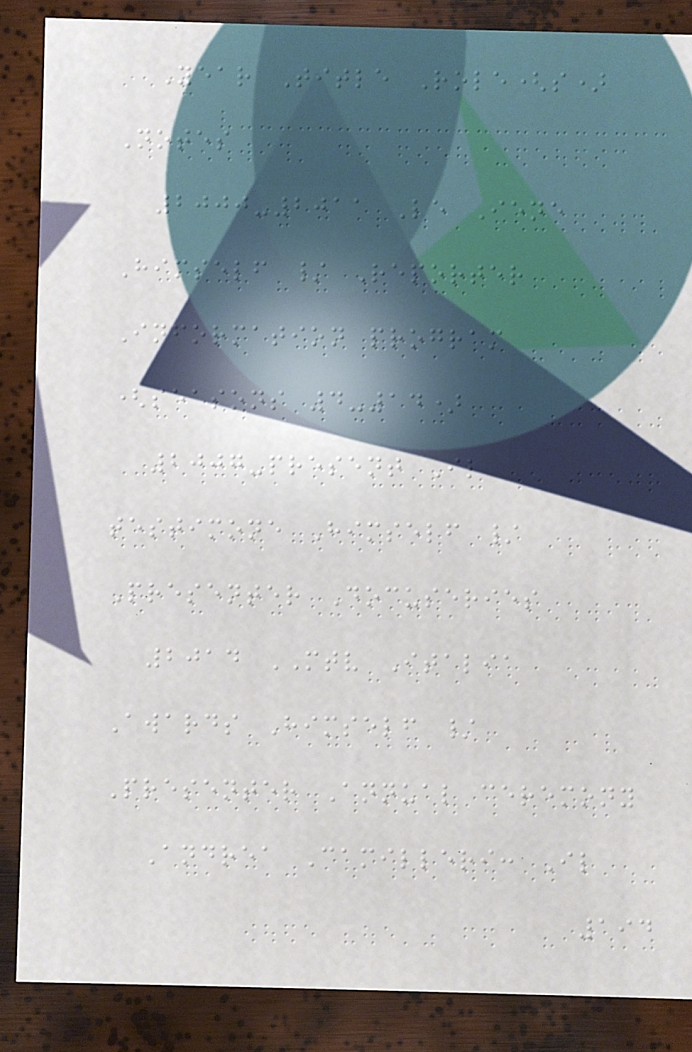Year Title Role(s)
Notes
2000-2011 Le Iene
Himself / Reporter
Information program
(seasons 4-14)
2007-present Il
testimone Himself /
Presenter Docuseries
2014 MTV Italia
Awards Himself /
Presenter Annual ceremony
Andrea Camilleri: Il
194
